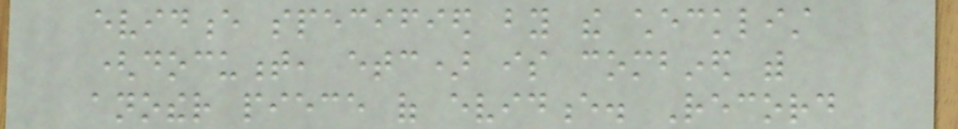evidence specified by the checklist
(document, etc) is combined with
another piece of evidence. Record
